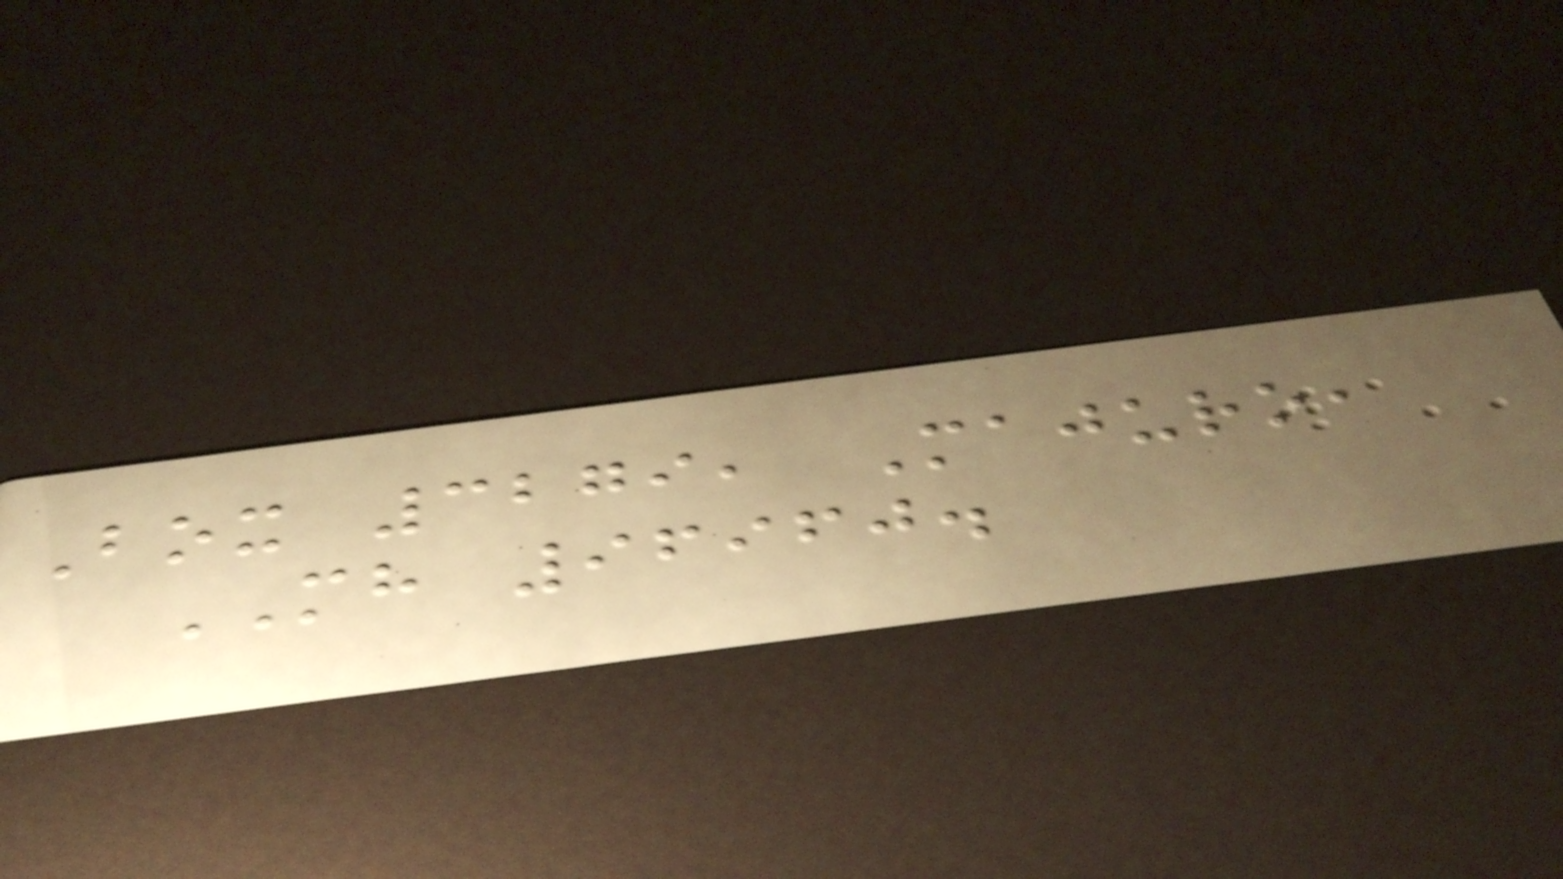Box 3279, Majuro,
MH 96960.
